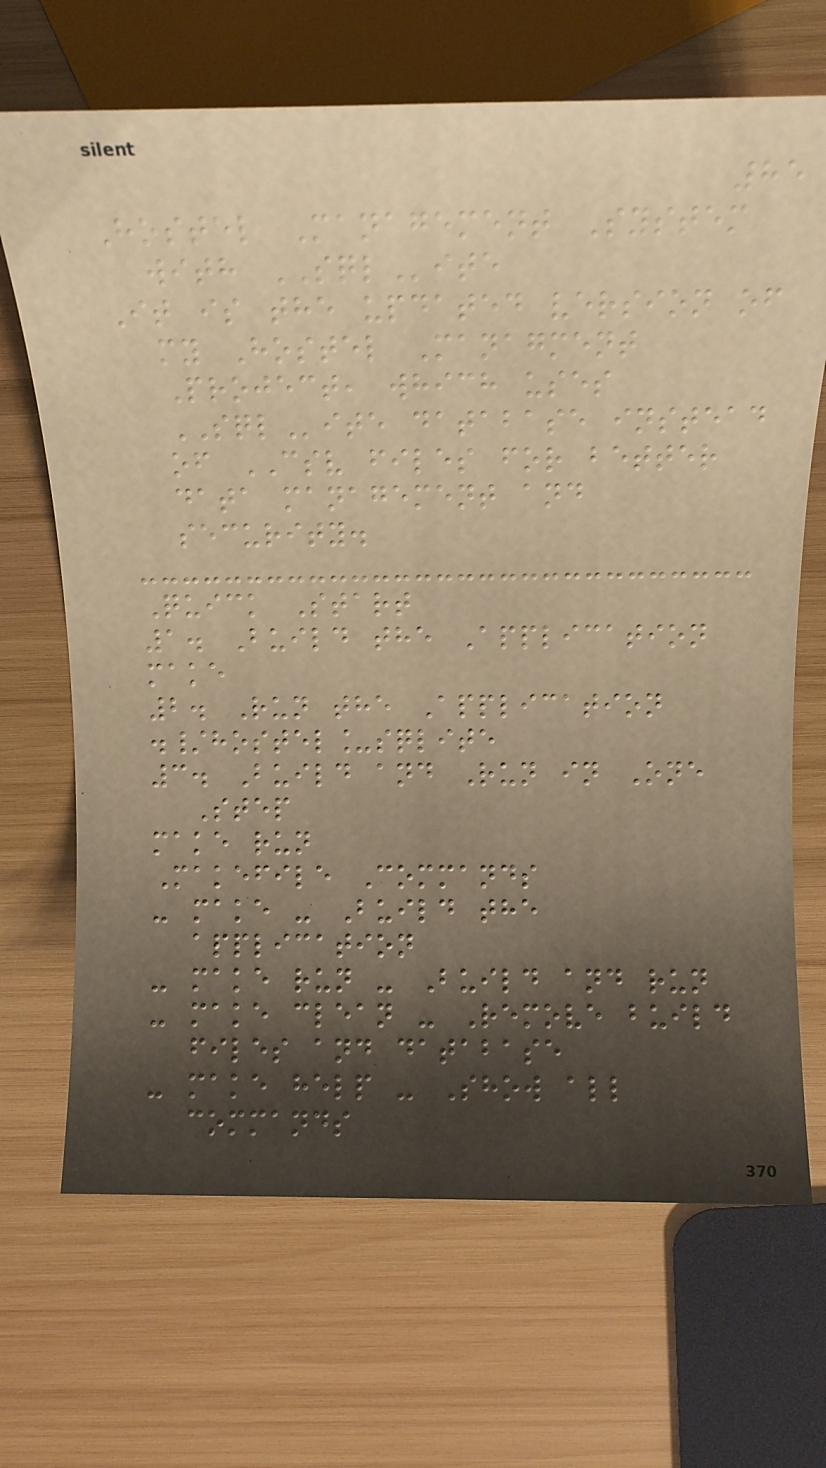85
Hostel Management System
with SQLite
It is the updated version of
my Hostel Managment
Project, which uses
SQLite database instead
of CSV files for better
data management and
security.
Quick Start
1. Build the Application
make
2. Run the Application
./hostel_sqlite
3. Build and Run in One
Step
make run
Makefile Commands
- make - Build the
application
- make run - Build and run
- make clean - Remove build
files and database
- make help - Show all
commands
